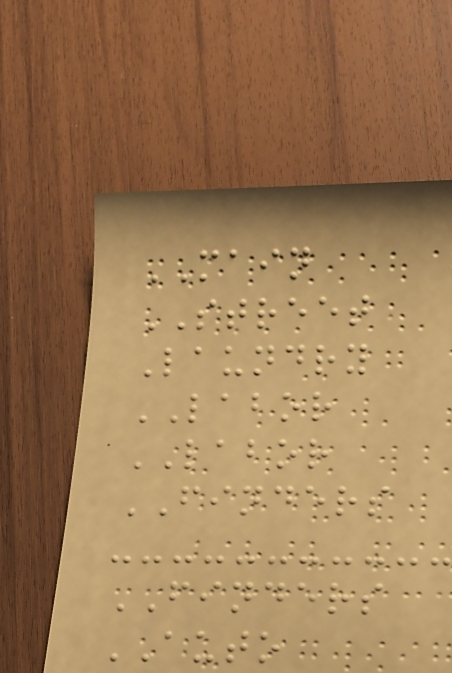MAIN
STREET
Laundry
LABOR
LABOR
FINDERS
FINDERS
AUTO
